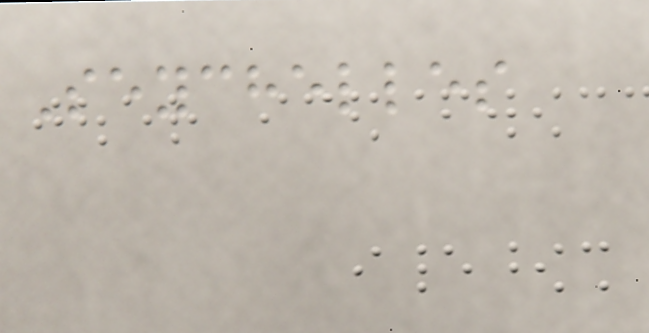Seychelles
